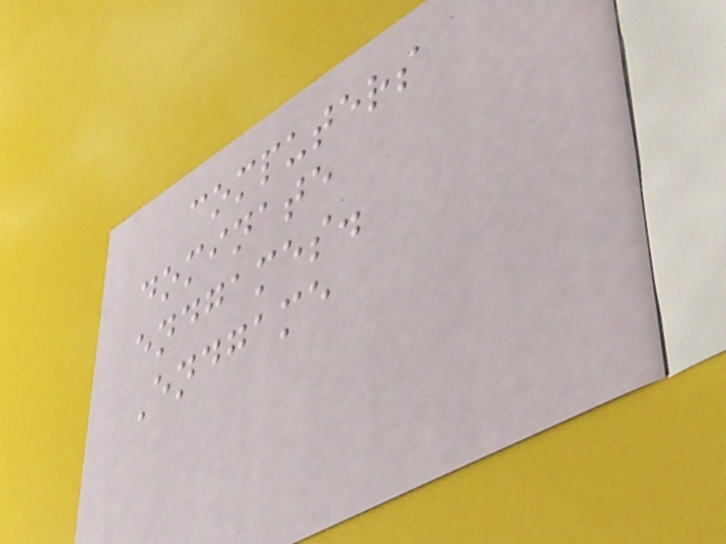computers
dominate
endgames.
Endgame
